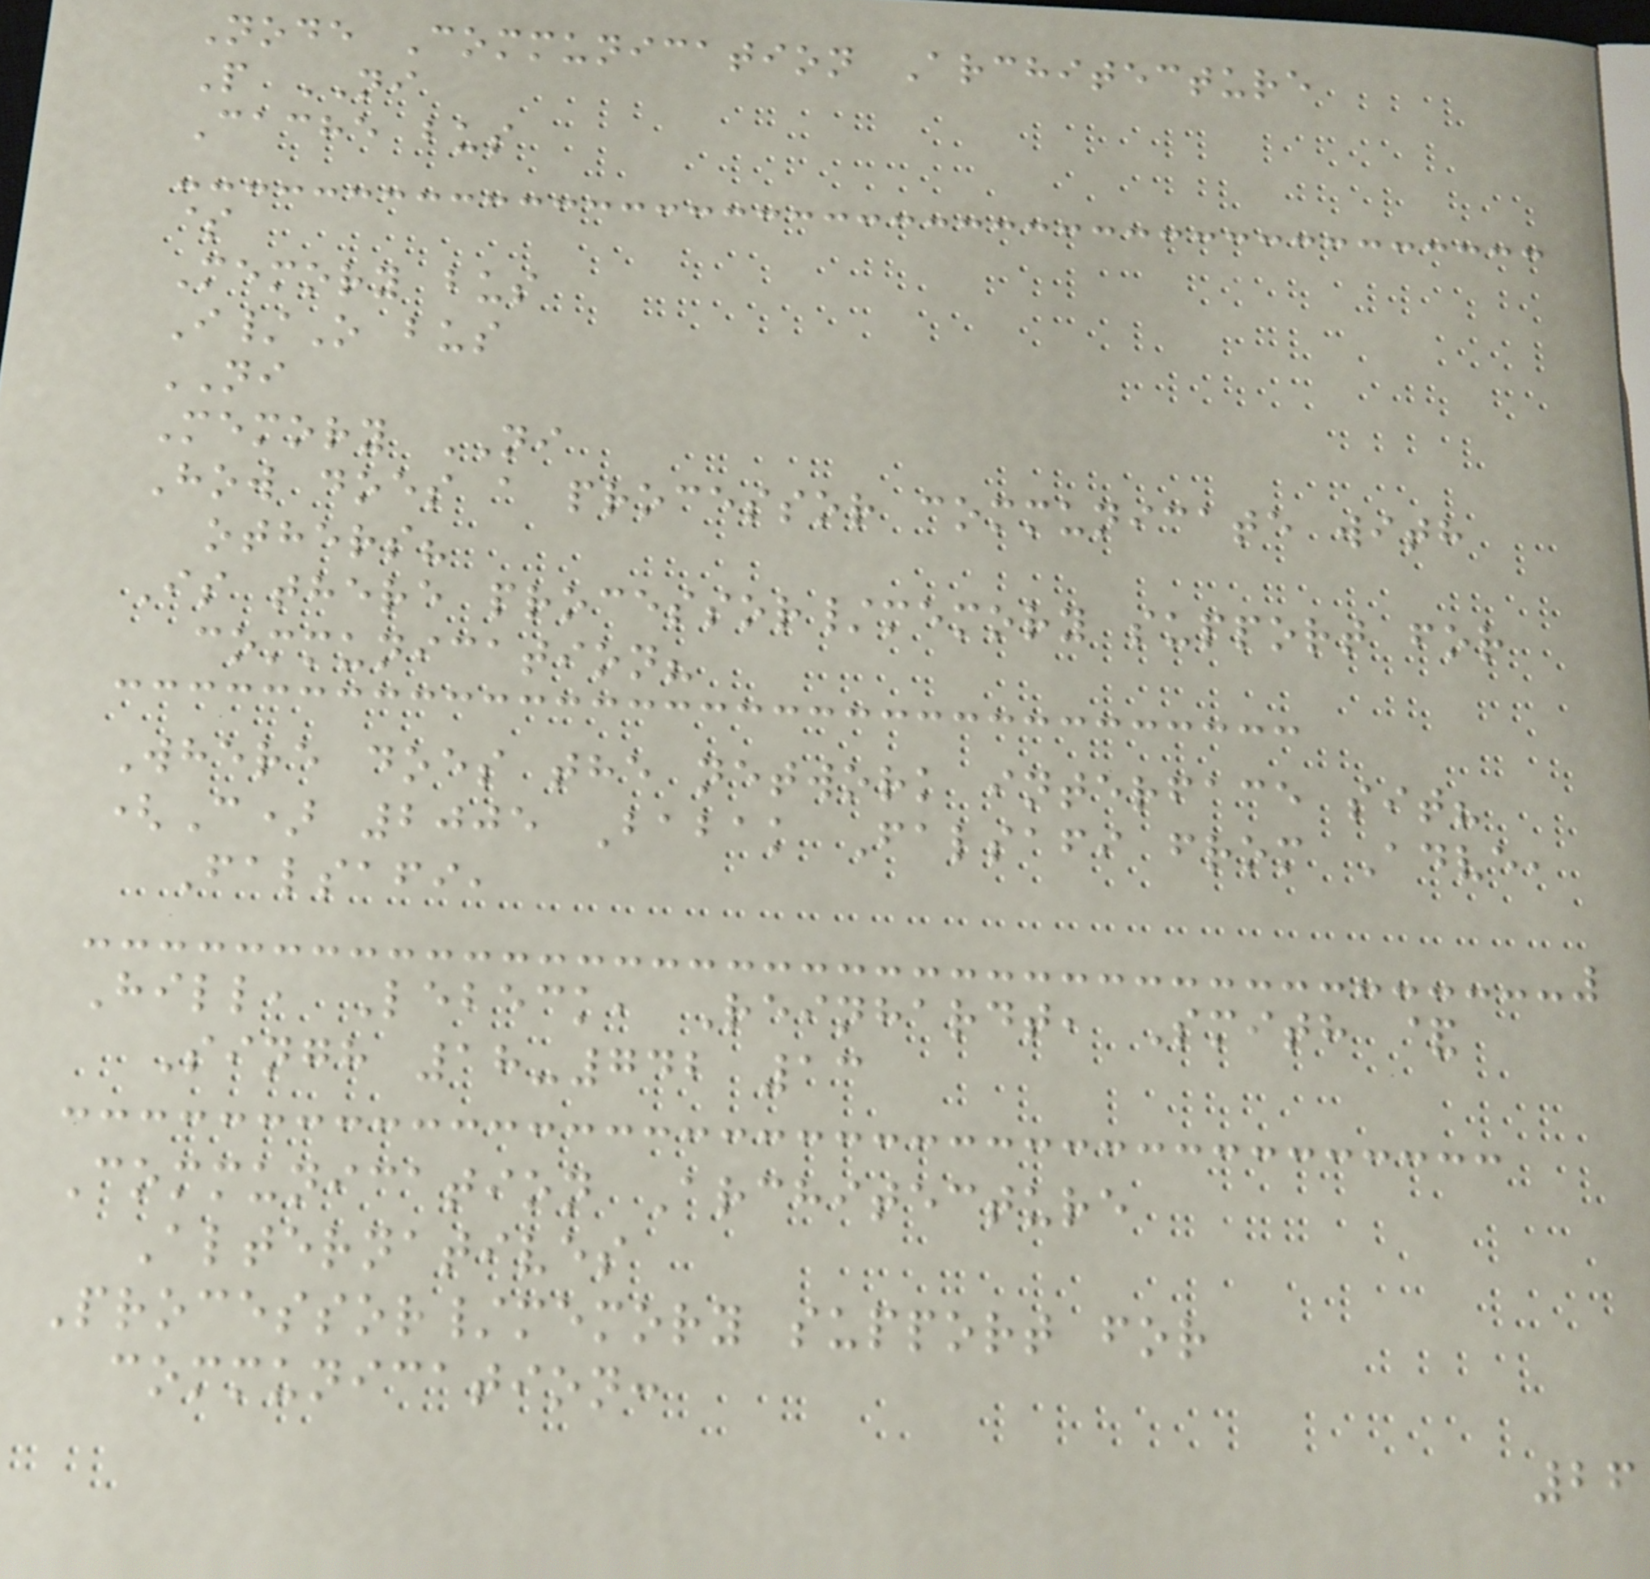Node Communication Architecture
P NI
Cache bus
$
Memory bus
I/O bus
NI
Memory NI
How does a processor communicate with
others?
Is there processor/memory support for
communication?
Where does the network interface sit?
(C) 2005 Babak Falsafi from Adve,
Falsafi,
Hill, Lebeck, Reinhardt, Smith &
Singh 18-742 13
Communication Architecture
Alternatives
Processor/memory support for
communication:
26
